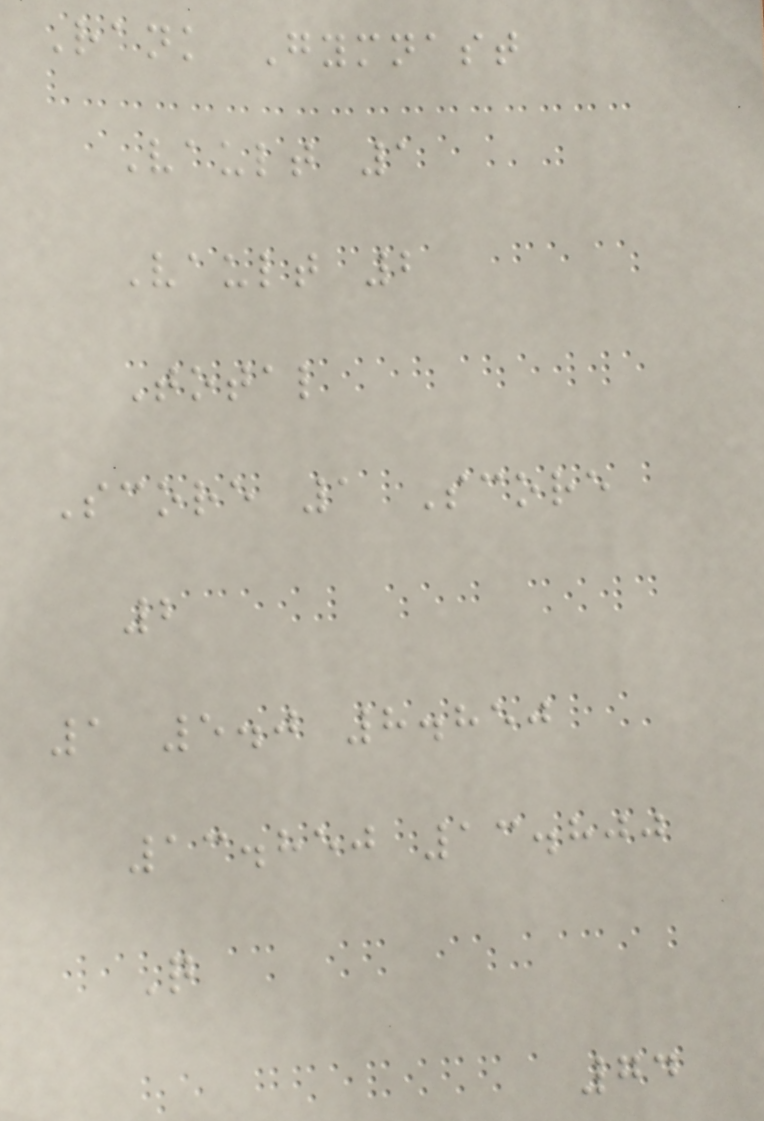Rank Gymnast
Vault 1
Vault 2
Total
Score 1 Score
2
1 5.0 8.850
13.850 13.800
Q
74
